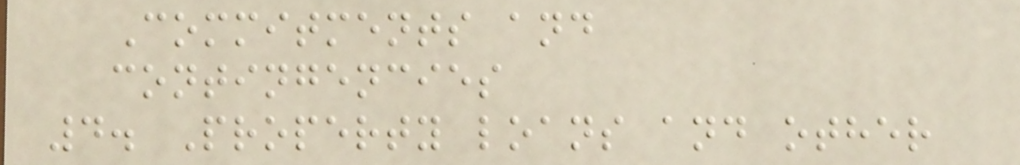Commitments and
contingencies
4. Property loans and other
